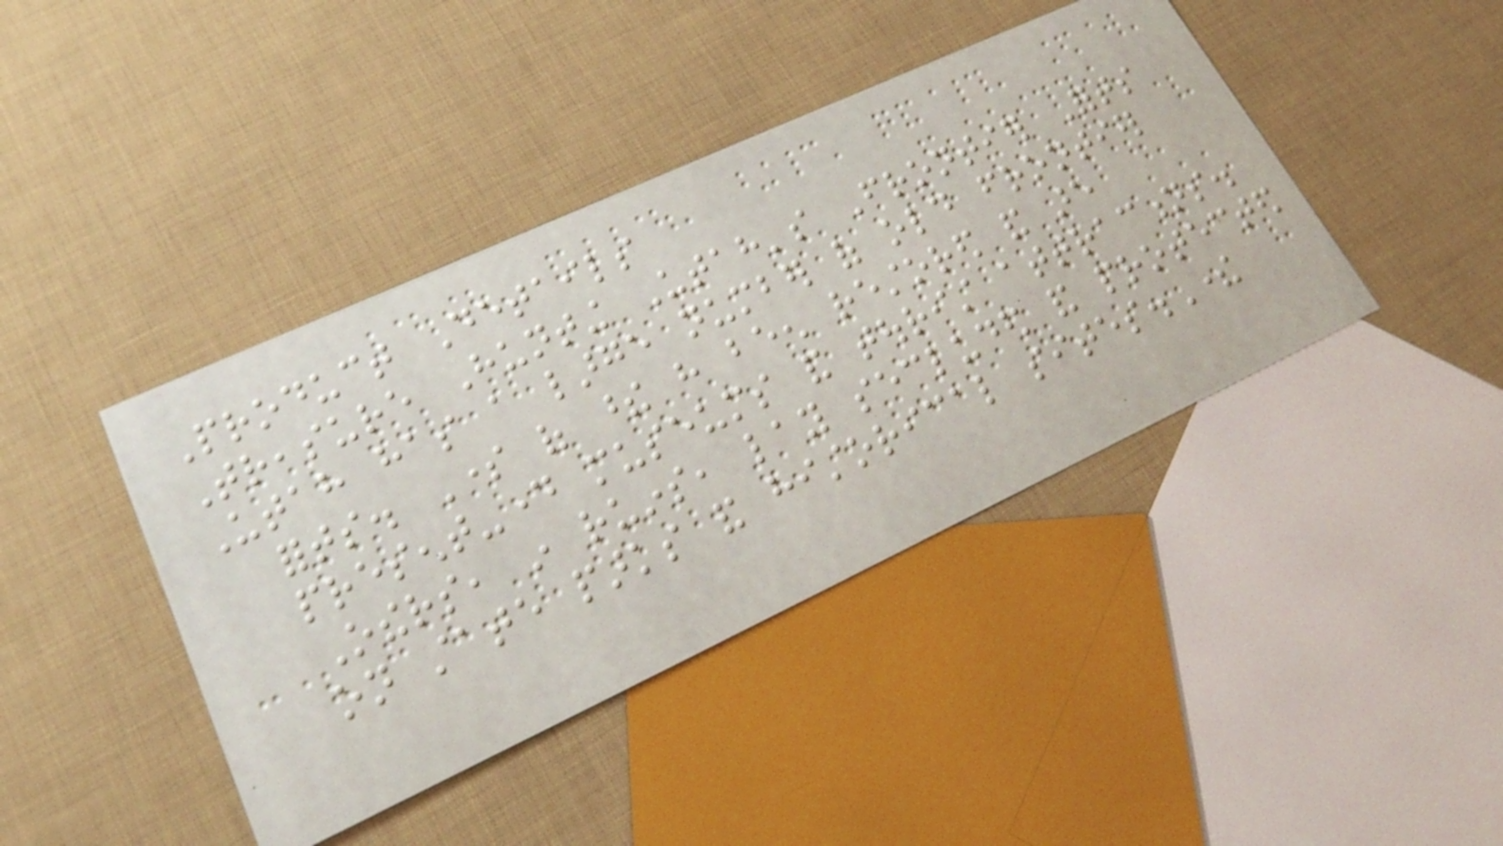Product Details
Treasure Hunting Utah's Frontier Forts
Utah has a large number of old frontier
forts. Some of these have been restored and are
present-day museums and tourist attractions.
Others, in ruins, lay secluded and protected
on state parks and historical sites.There
